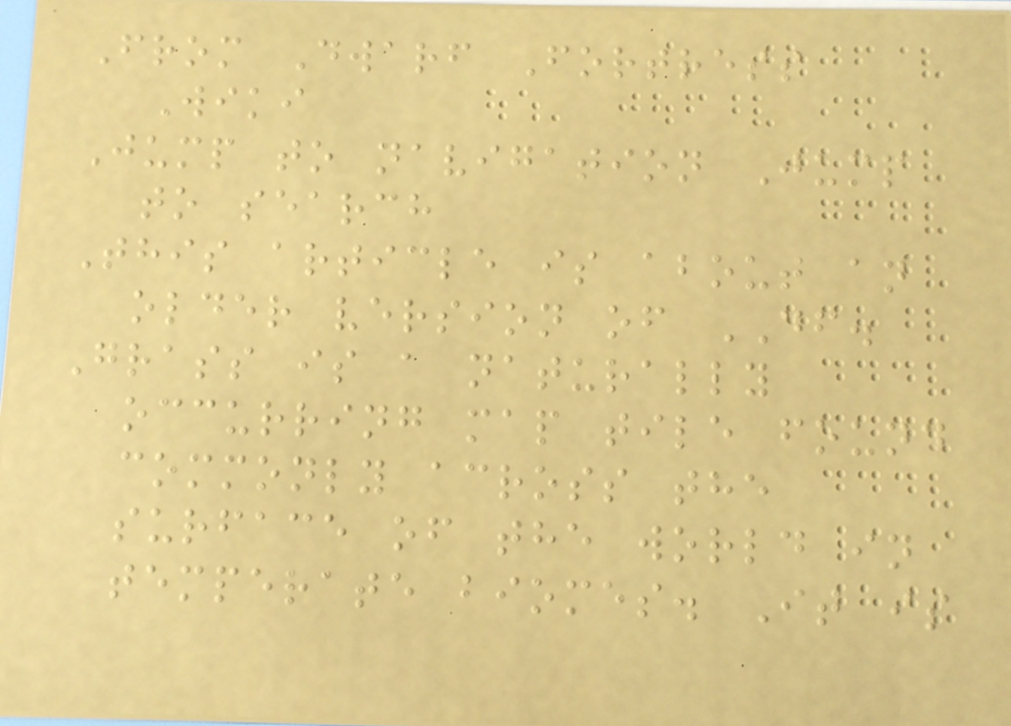From Dwarf Fortress
Wiki
Jump to navigation Jump
to search
This article is about an
older version of DF.
Grass is a naturally
occurring map tile found
commonly across the
surface of the world in
temperate biomes. It is
